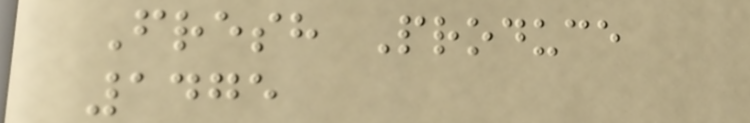Fresh Produce
1475
